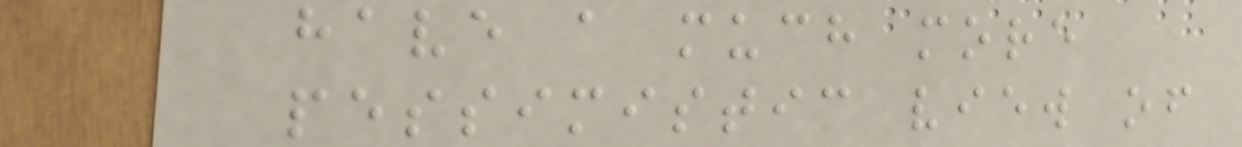have a much more
pessimistic view of
